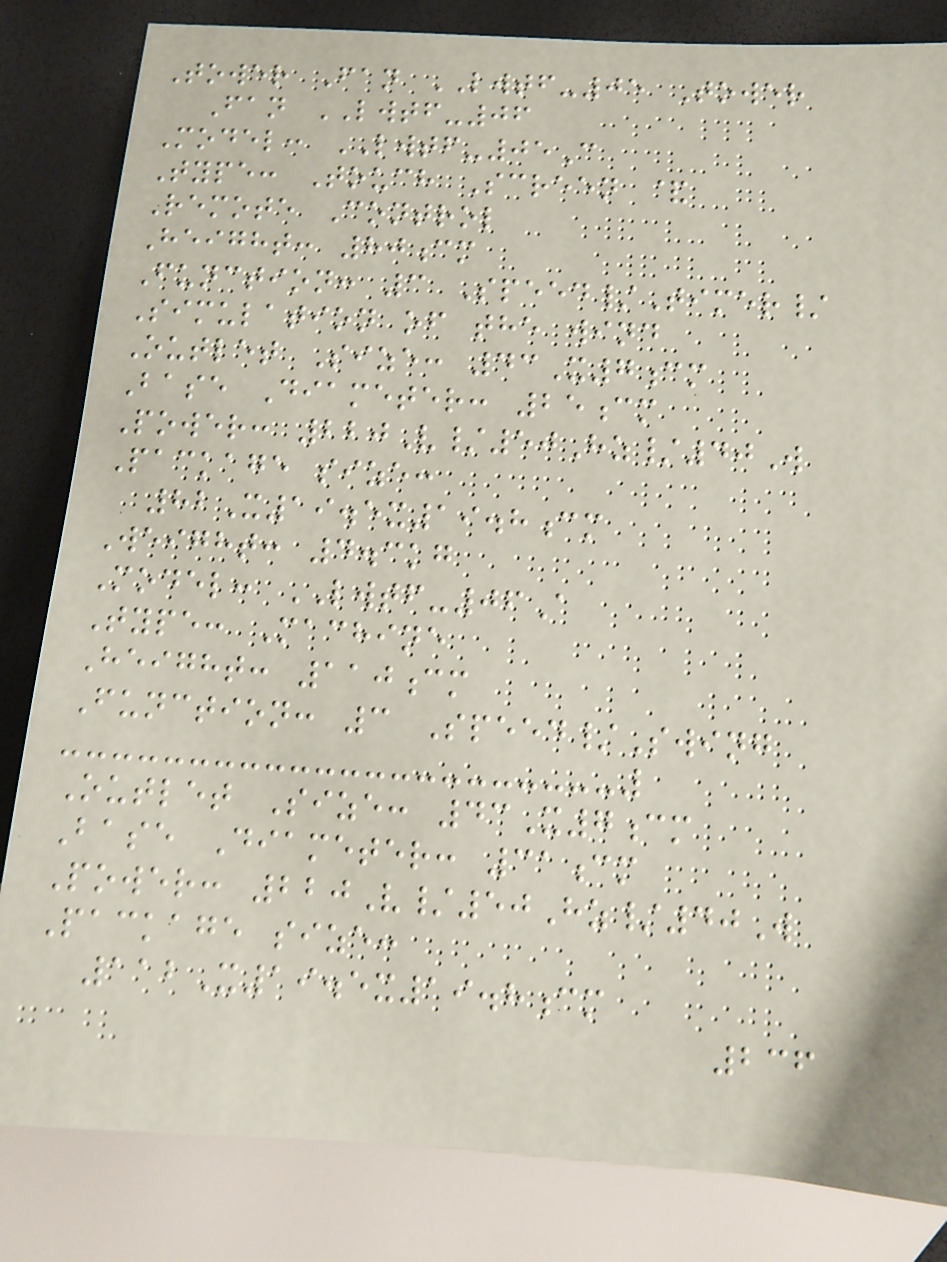Tower Fan LWTF-05 Tower
Fan LWTF-06
Model: LWTF-05C
Type: Touch Screen &
Remote Control
Height: 80cm
Function: 3 Speed/Timer/
Simulation of the wind
Outlet Size: 43X7cm
Base Diameter: 25cm
Power: 220V/50Hz/40W
Package size:
82X19.5x19.8cm
Weight: 4.3kg
Model: LWTF-06A
Type: Machine
Height: 110cm
Function: 3 Speed/Swing
Outlet Size: 43X7cm
Base Diameter: 31cm
Power: 220V/50Hz/40W
Package size:
112X19.5x19.8cm
236
